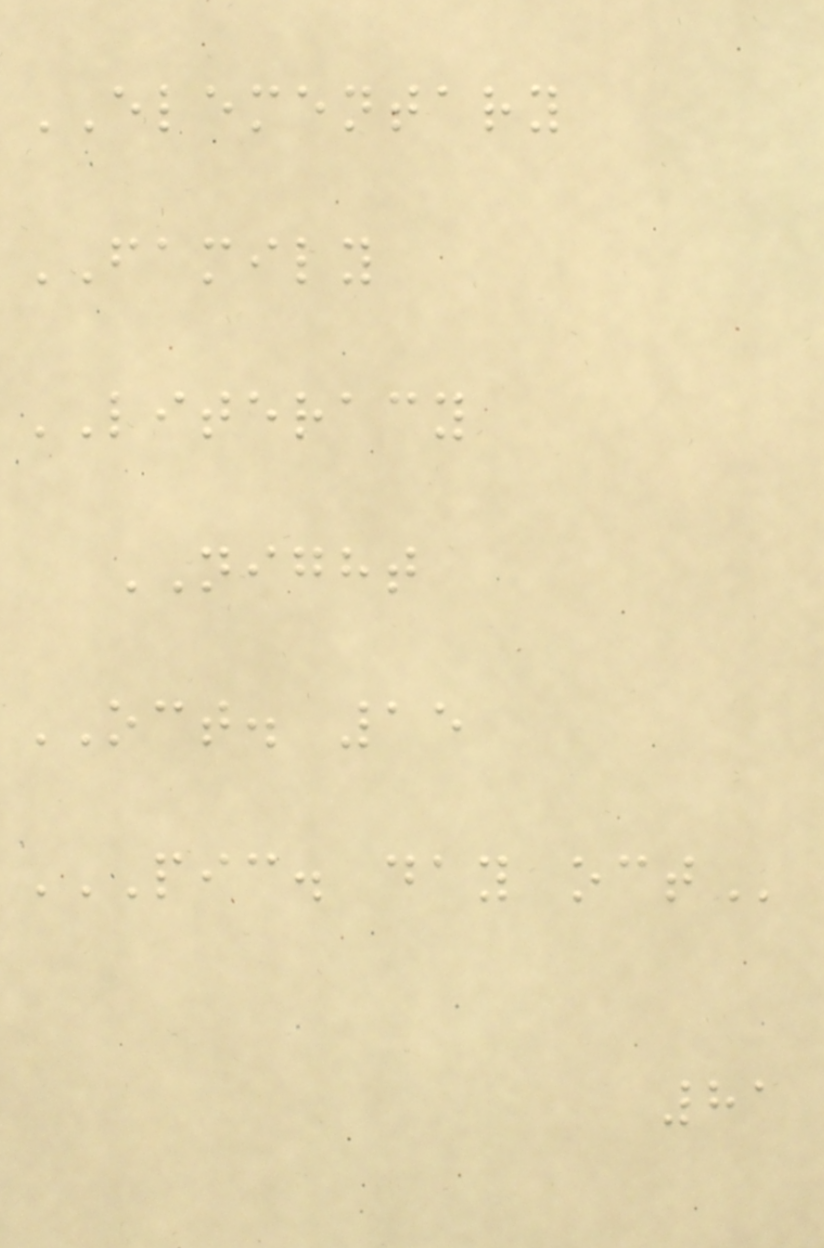ELEMENTARY
FAMILY
LITERACY
NIGHT
OCT. 15
PIC. DAY OCT
81
